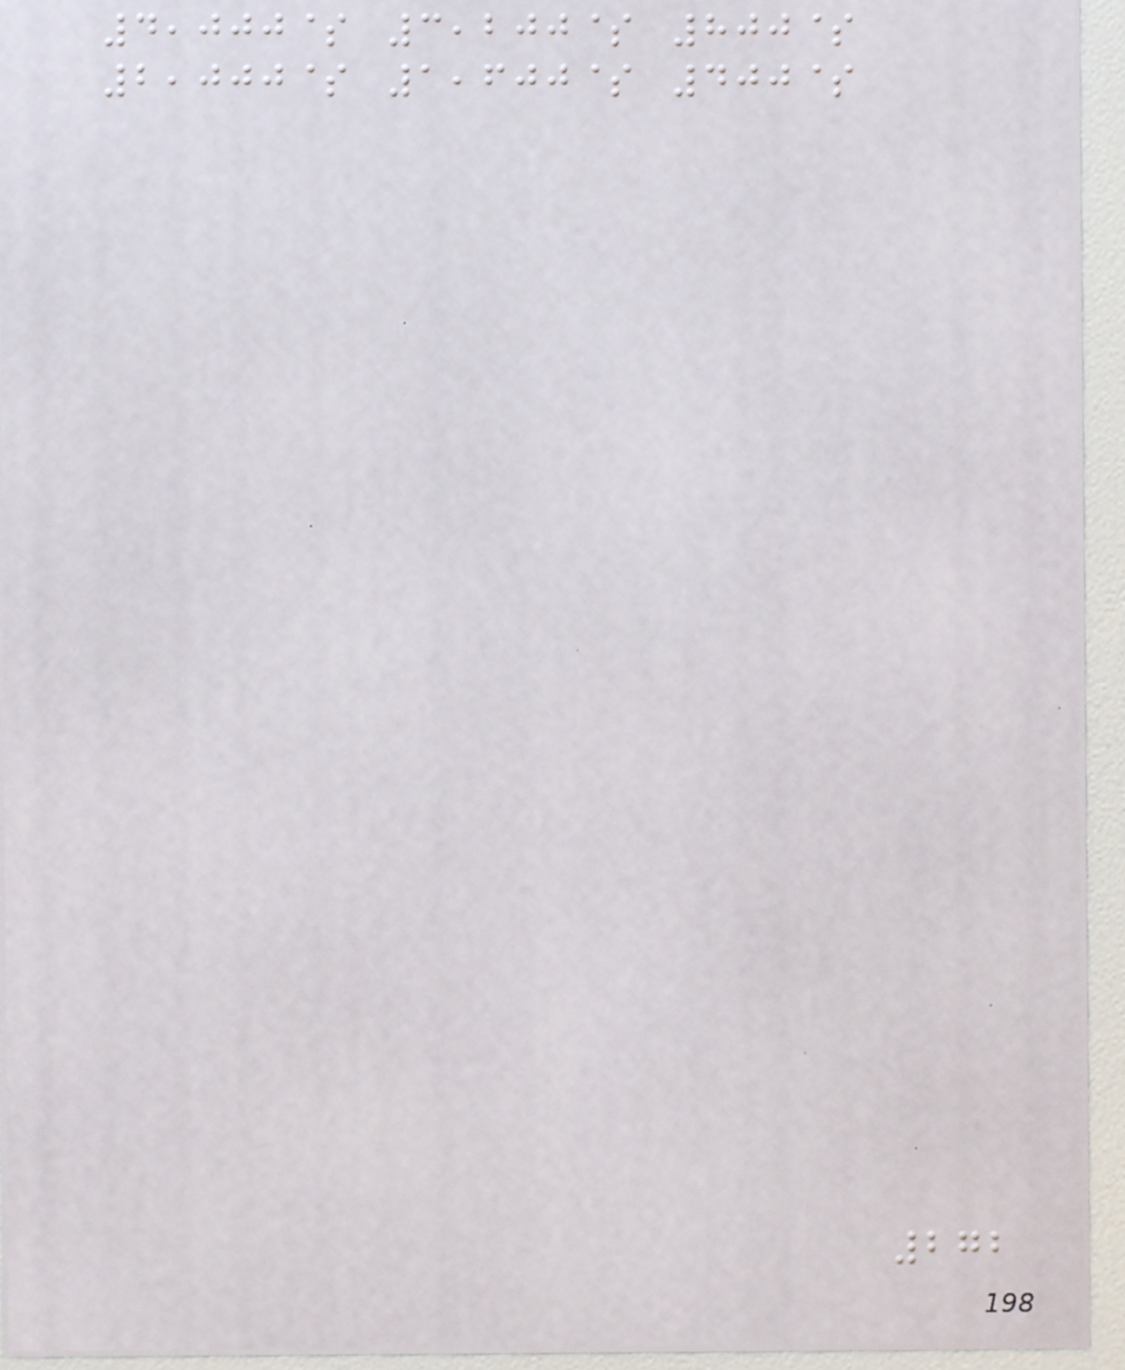4,000$ 3,200$ 800$
2,000$ 1,600$ 400$
272
